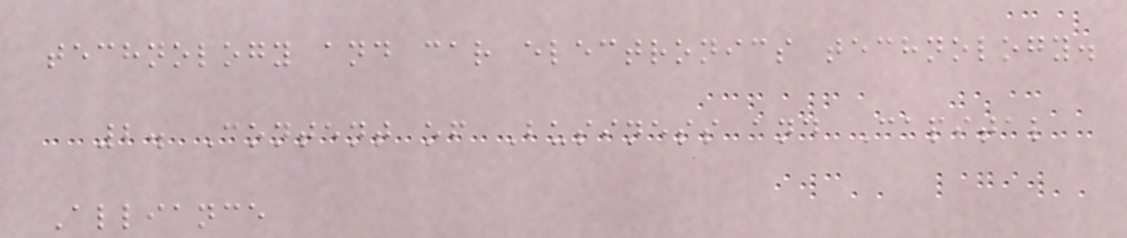technology and car electronics technology.
2. Content of Business and Capital
Alliance
